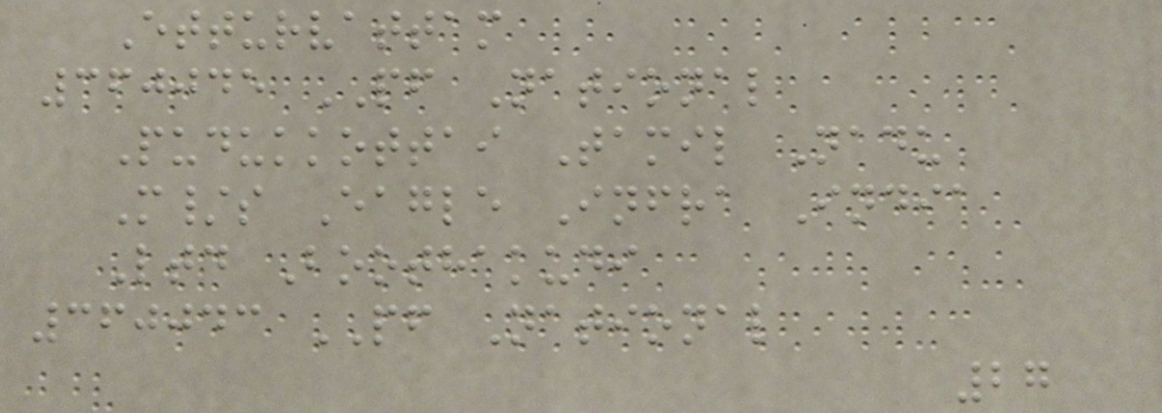Etturvattam
360045 PF National
Pudukkottai Tamil Nadu
M/s Eagle Infra India
Ltd Boothakudi
360043 PF National
27
